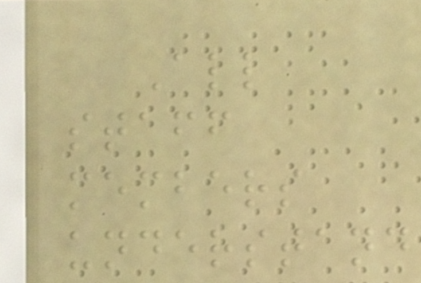All
staff
members
understand
